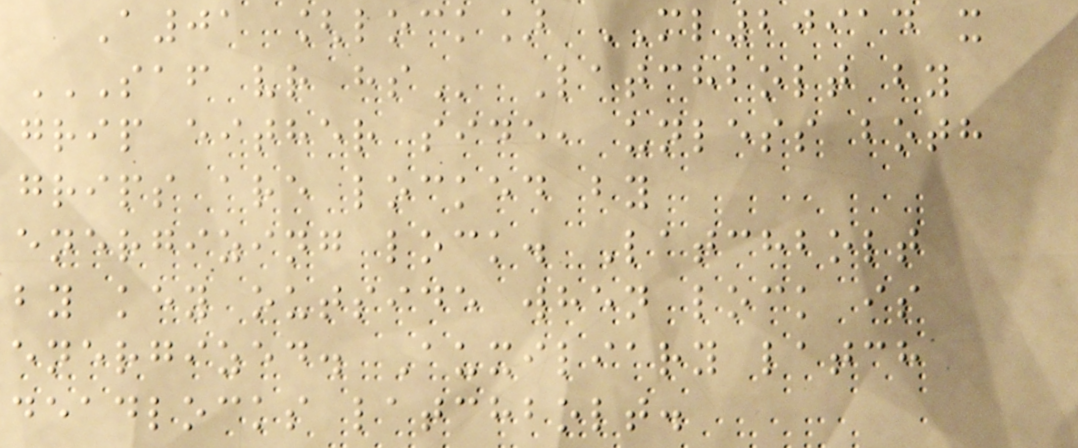A01 [lock] ML20914 x
SAF VR HS Latchbolt by
grip either side, unless both
grips are locked by
energizing lock. Latchbolt
by key outside when lock is
energized. Auxiliary latch
deadlocks latchbolt.
